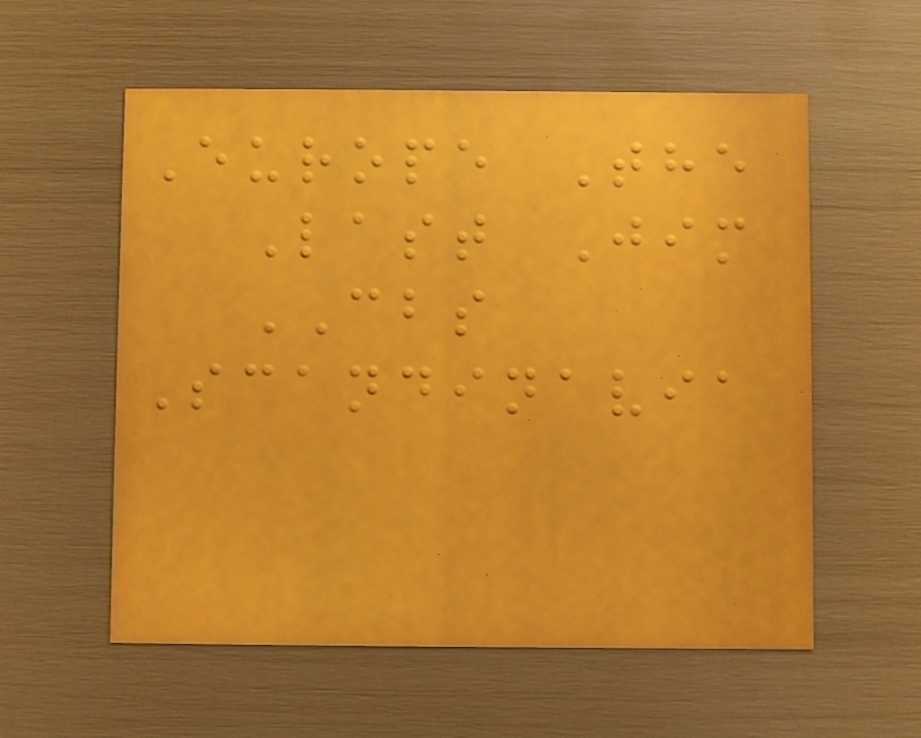Europe The
Last Jim
CBS
Scandinavia
